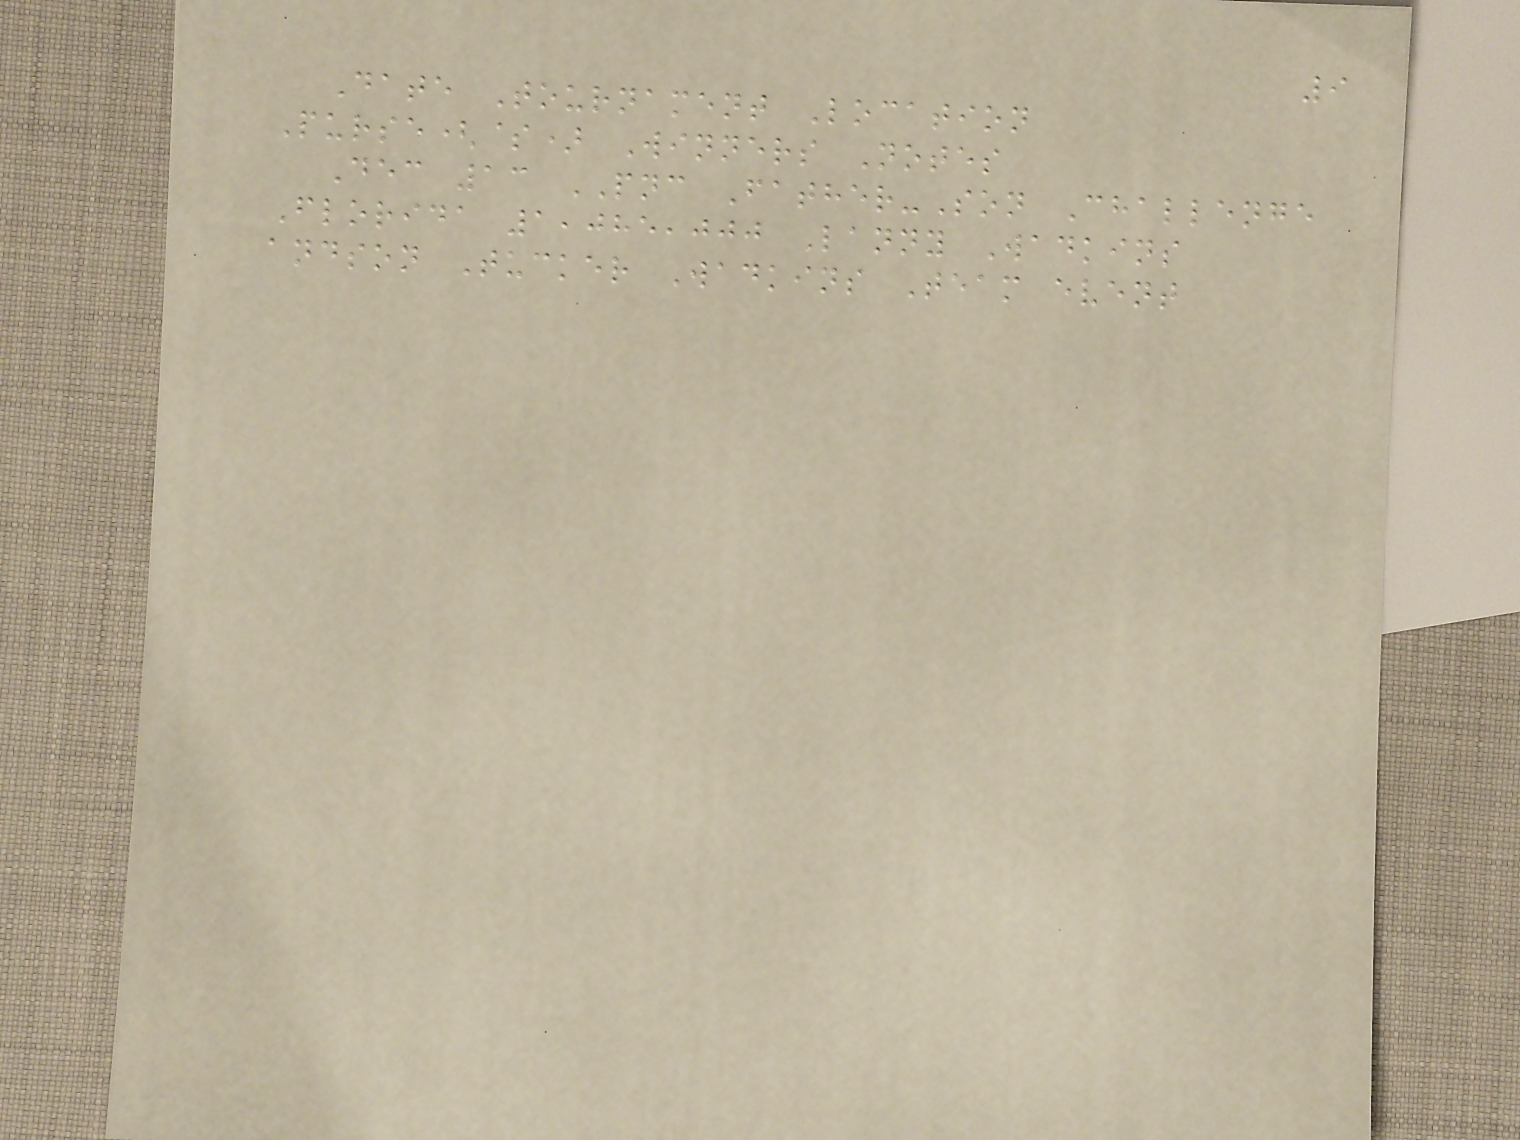9
Date Tournament Location
Purse($) Winners Notes
Dec 13 PNC Father-Son Challenge
Florida 1,085,000 Lanny Wadkins
andson Tucker Wadkins Team event
